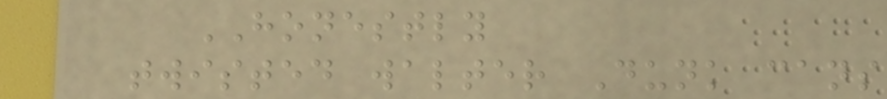HONESTLY
twisted walter Dunk cans
